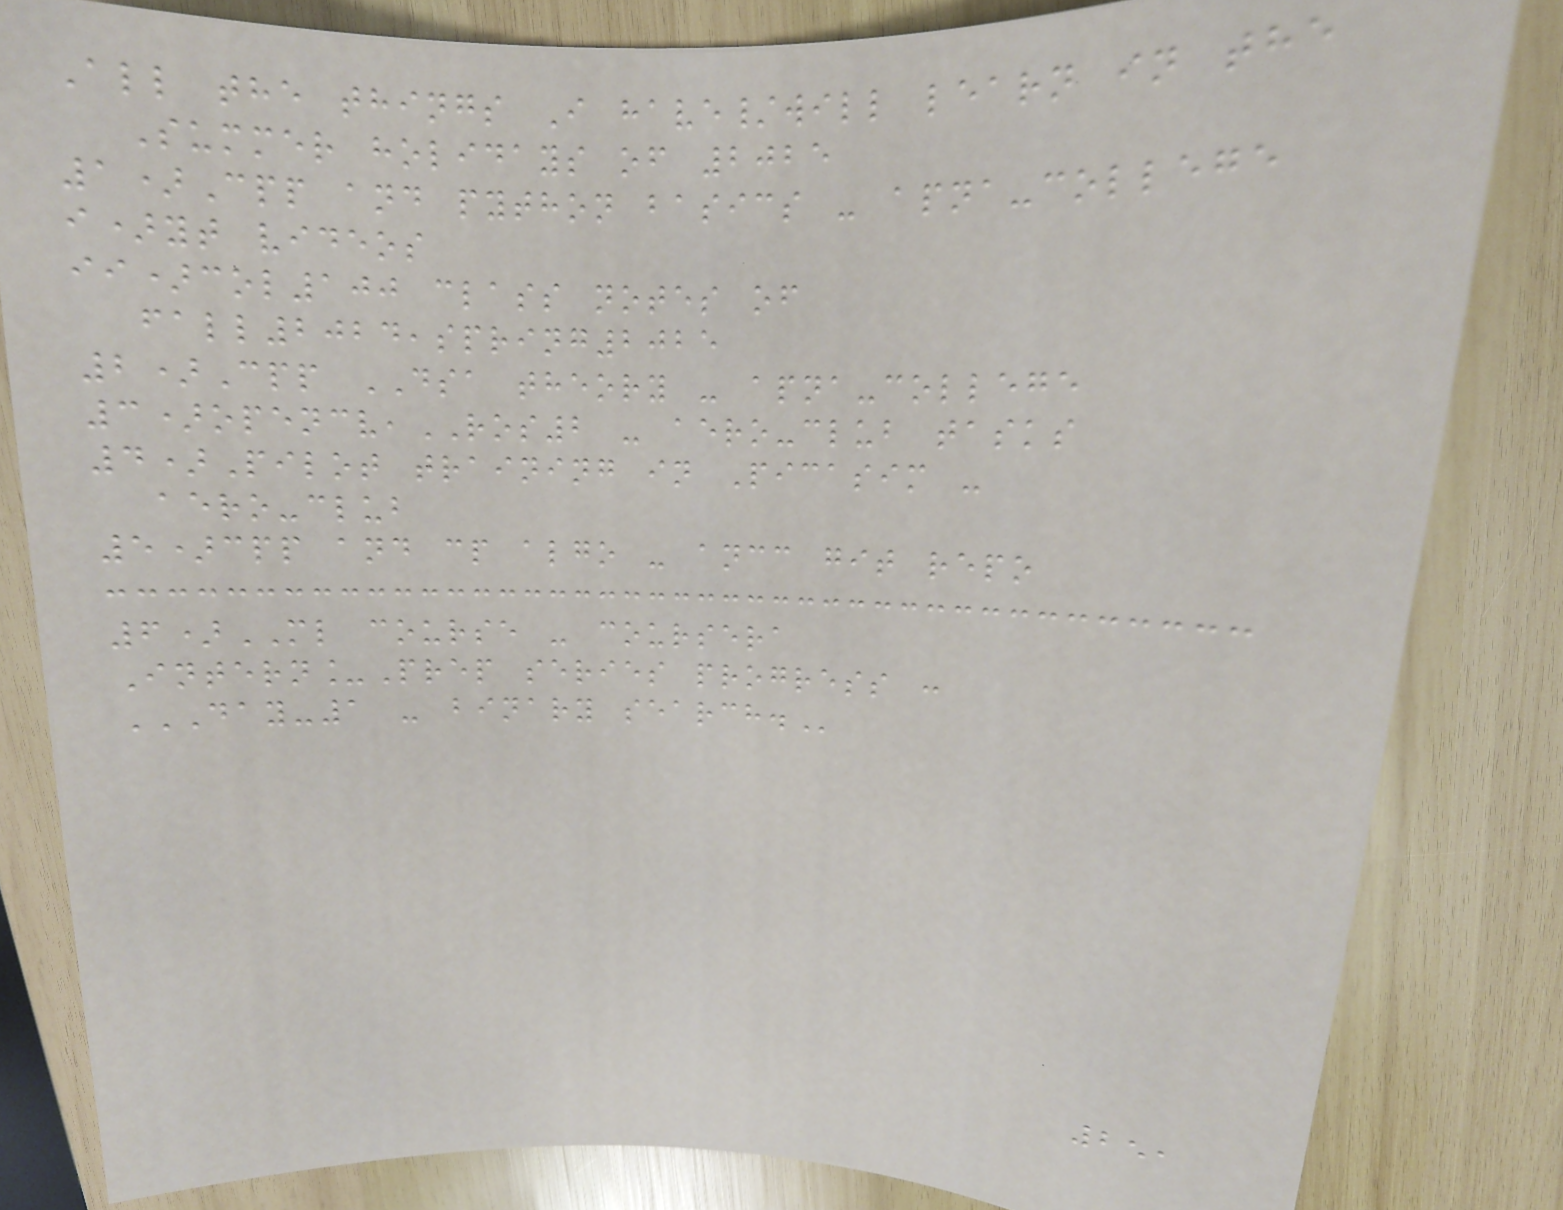All the things I have/will learn in the
Summer holidays of 2025
1)Cpp and python basics - apna-college
i)yt videos
ii)col100 class notes of
fall2024,spring2025
2)Cpp DSA theory - apna-college
3)opencv,ROS2 - aero-club tasks
4)Pilot training in Picasim -
aero-club
5)cpp and cp algo - ancc git repo
6)ML course - coursera
Intern_Prep series progress :
DAY-1 - BINARY SEARCH.
251
